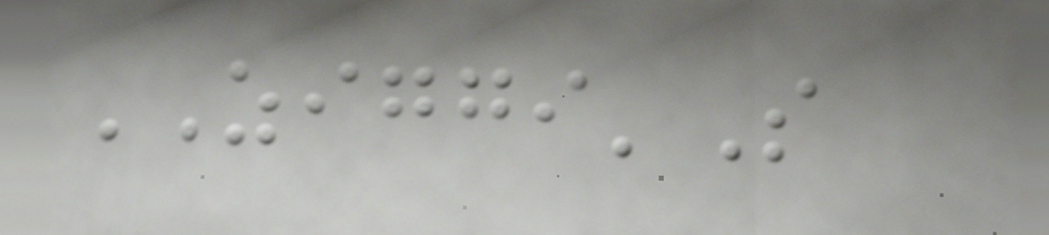ZIGGI'S
